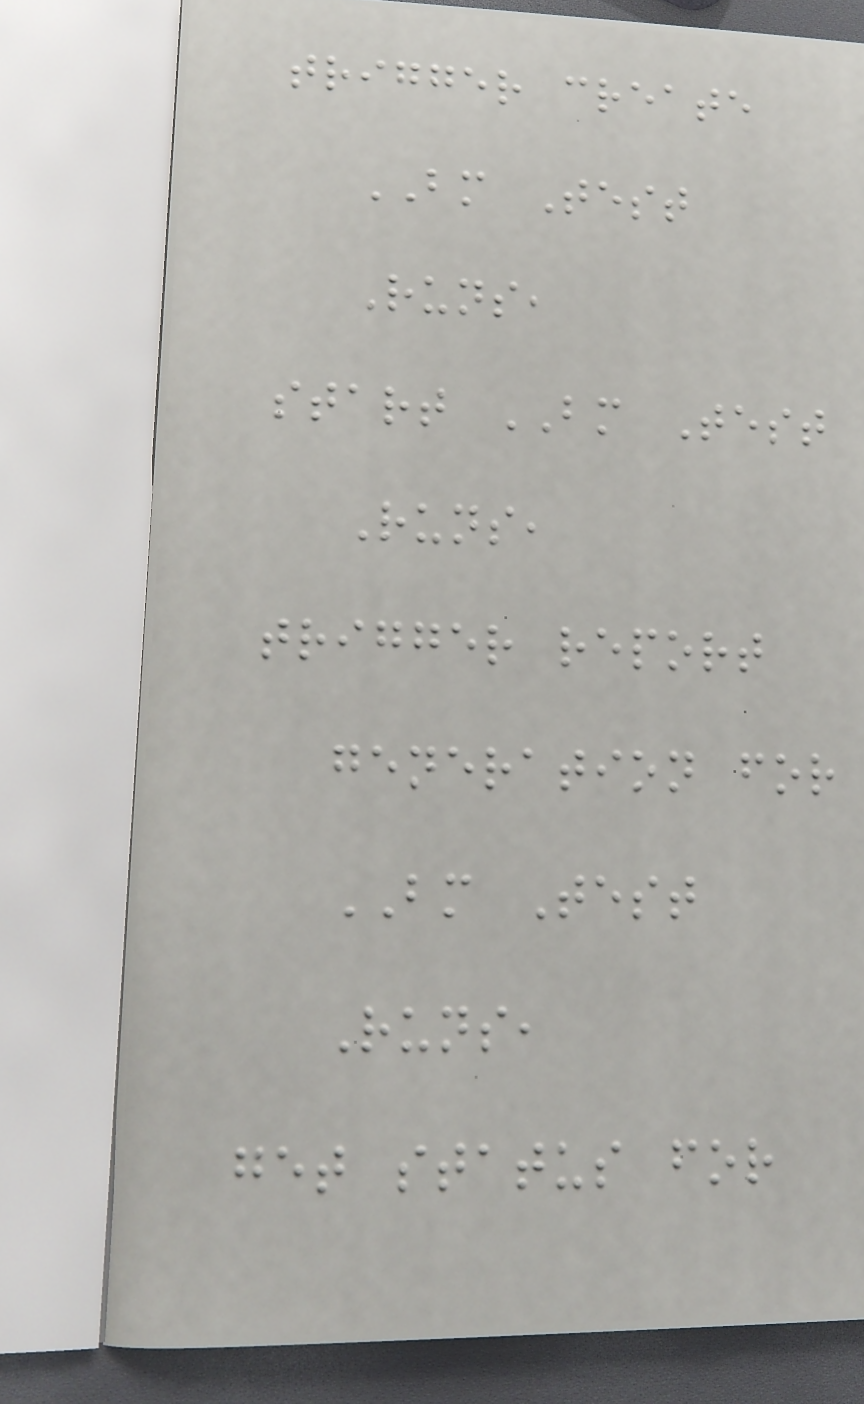trigger create
BM Test
Runs,
start BM Test
Runs,
trigger report
generation for
BM Test
Runs,
get status for
